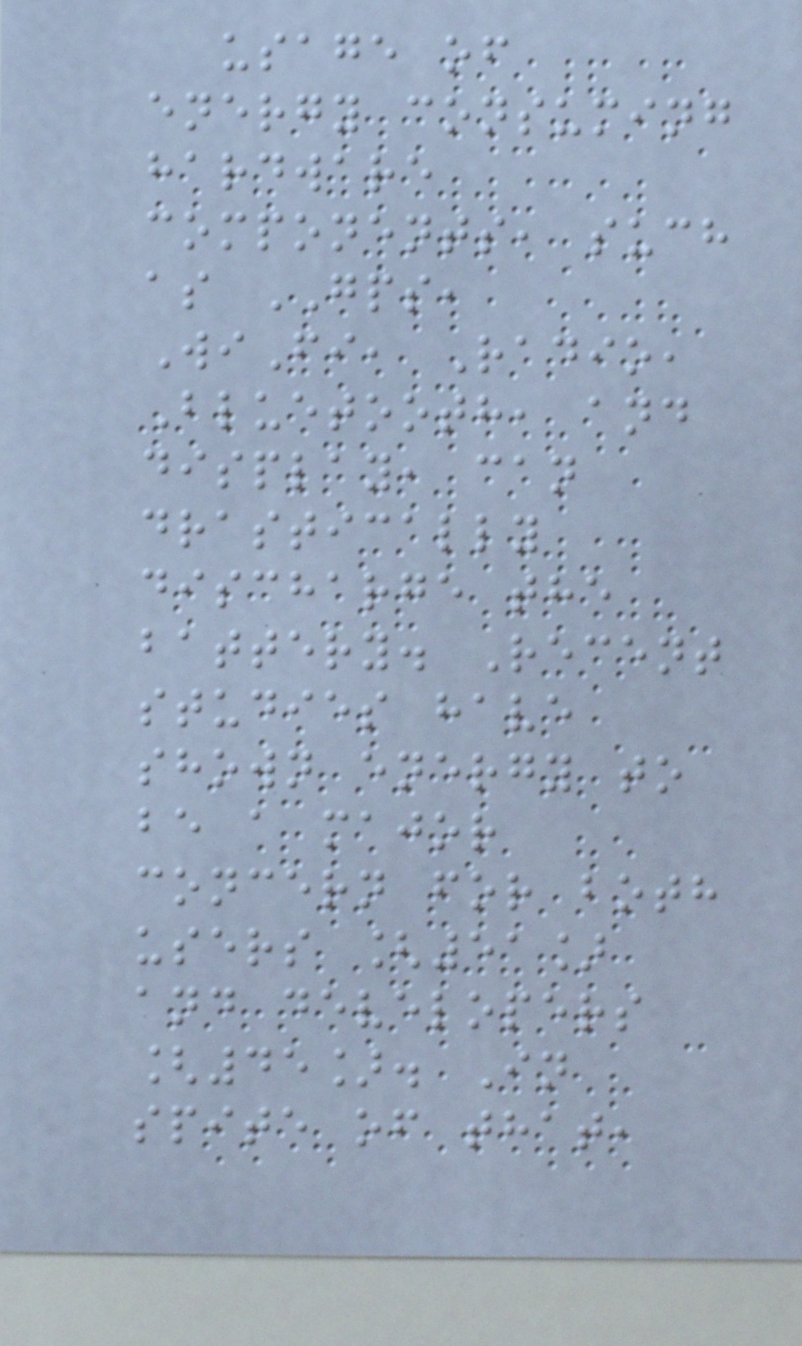usage of
energy consuming
hardware
components, such
as GPS,
WiFi, Radio,
Bluetooth, and
display, can
drastically
discharge the
battery. Recent
studies have
shown energy to
be a major
concern for both
users [51]
and developers
[45]. In
spite of that,
